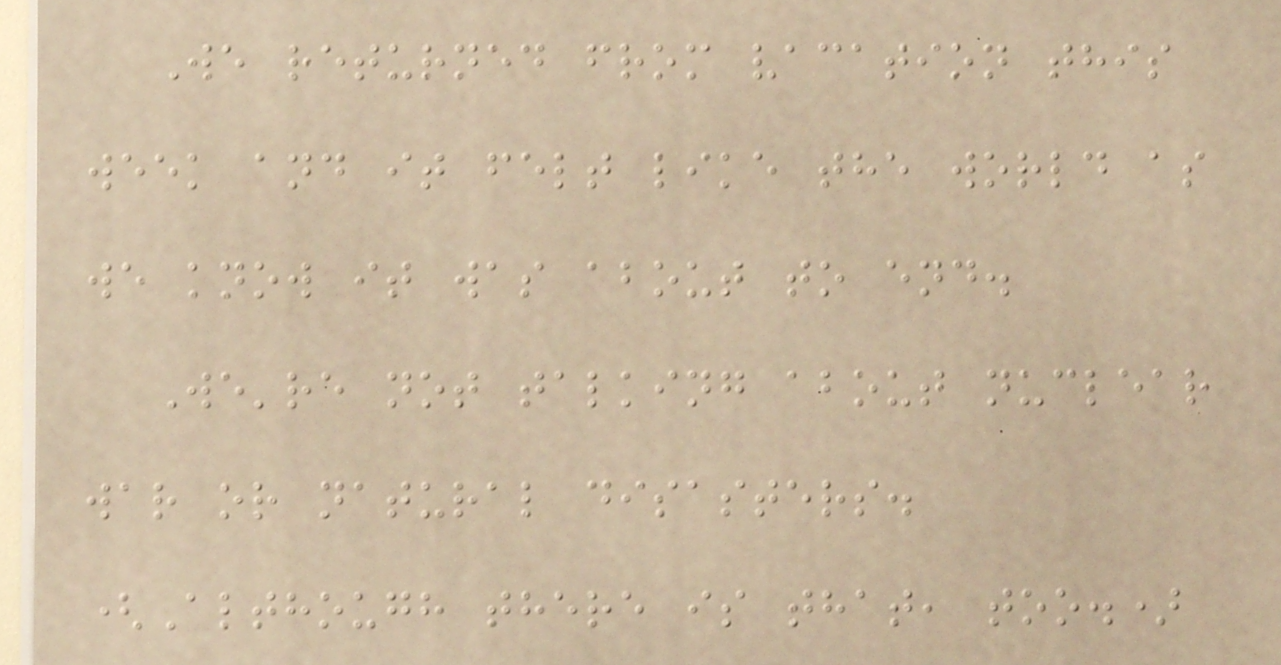We returned from vacation this
week and it felt like the world as
we know it was about to end.
We're not talking about nuclear
war or natural disasters.
(Although there is that, too.)
